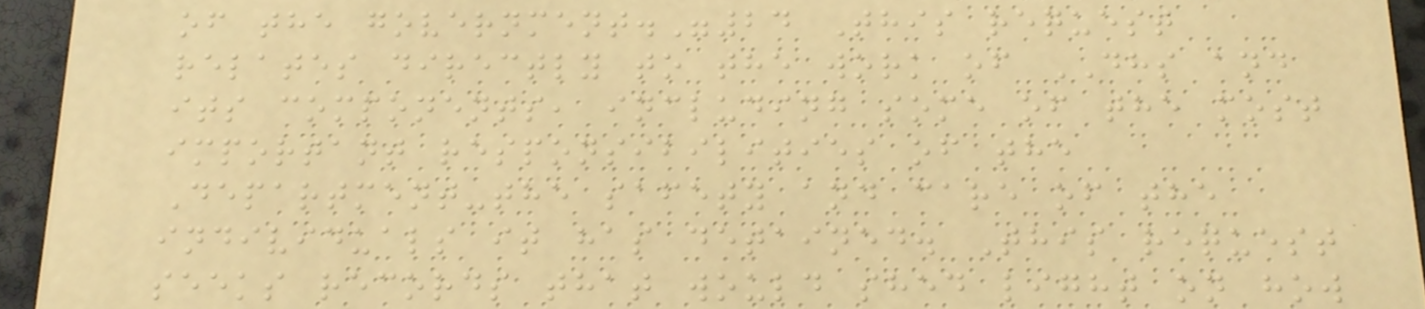of the government."24 This request
relates directly to the work of DHS and
its components, including some of the most
important responsibilities of the
Department-the safety and care of the
individuals it has detained. This request
seeks records that would shed light on how
